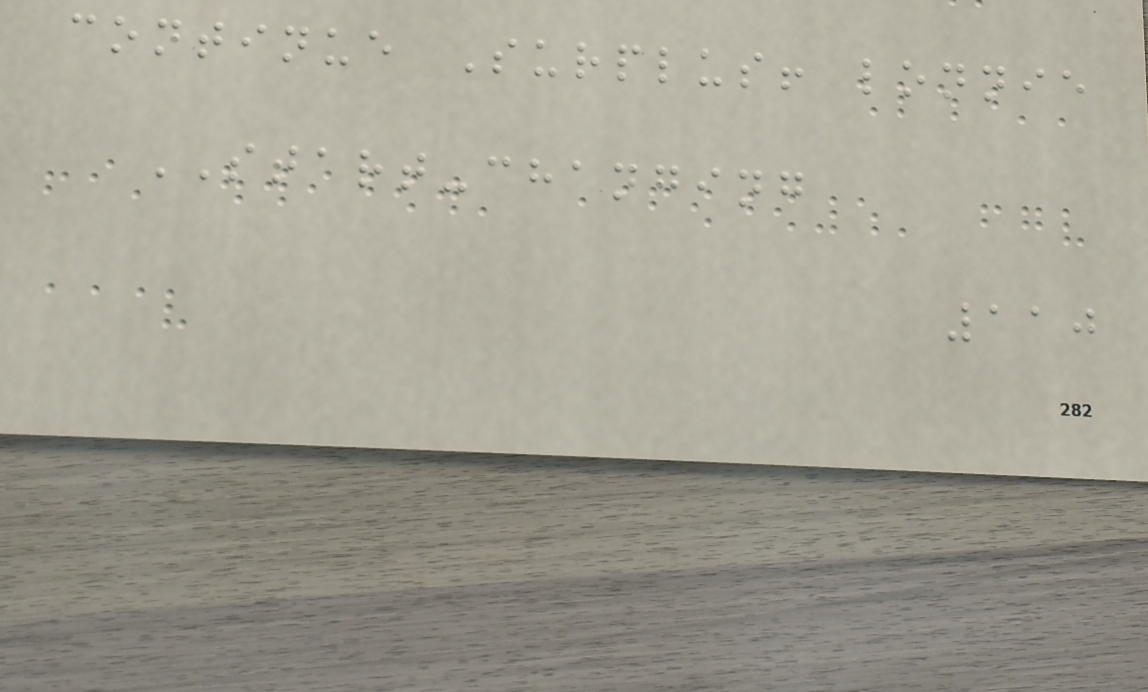continue Surplus! lonnie
START-changing
110
